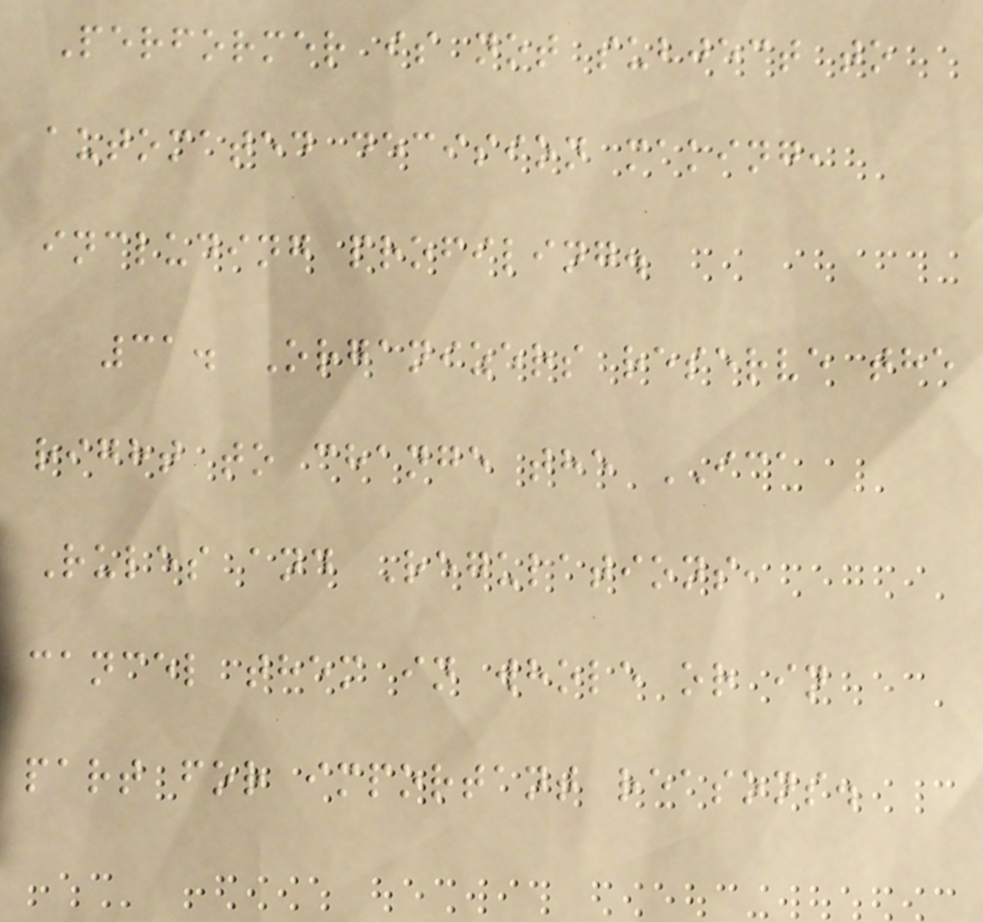Performer is not subject to
automated decision making,
including profiling.
31. Organizers reserve the
right to change the ICA
Rules and Regulations,
cancel them in whole or in
part for important reasons.
